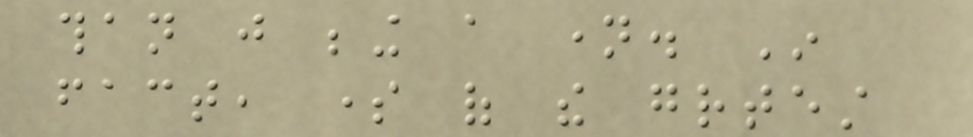than just being a name. In
fact, some of the greatest
